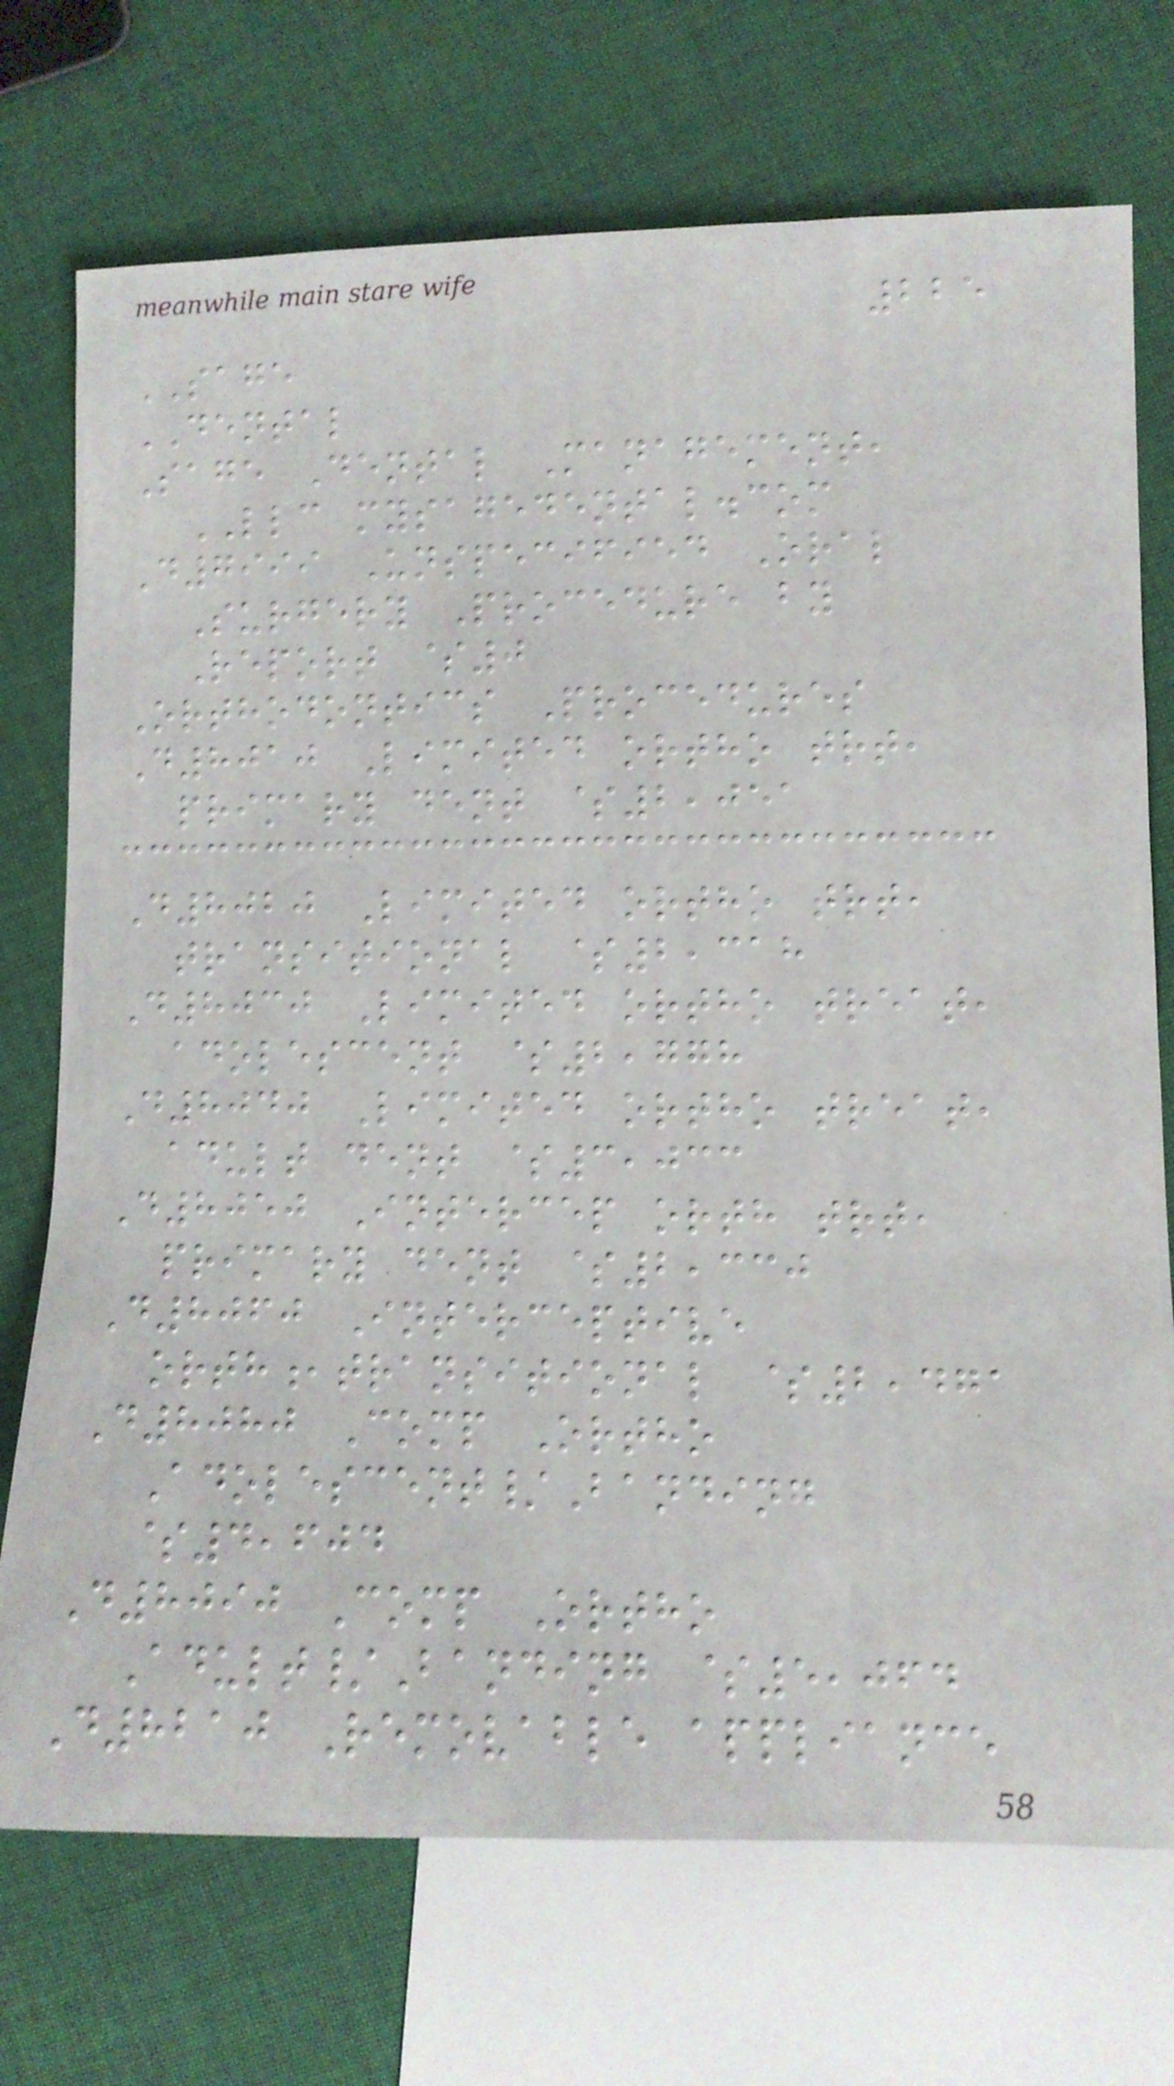225
SAGE
DENTAL
Sage Dental Management,
LLC mysagedental.com
D7999 Unspecified Oral
Surgery Procedure by
Report $0
Orthodontics Procedures
D8010 Limited ortho trt,
primary dent $2,051
D8020 Limited ortho trt,
transitional $2,318
D8030 Limited ortho treat,
adolescent $2,778
D8040 Limited ortho treat,
adult dent $3,033
D8050 Intercep orth trt,
primary dent $2,330
D8060 Interceptive
orth,transitional $2,471
D8080 Comp Ortho
Adolescent/Banding
$4,604
D8090 Comp Ortho
Adult/Banding $5,064
D8210 Removable appliance
